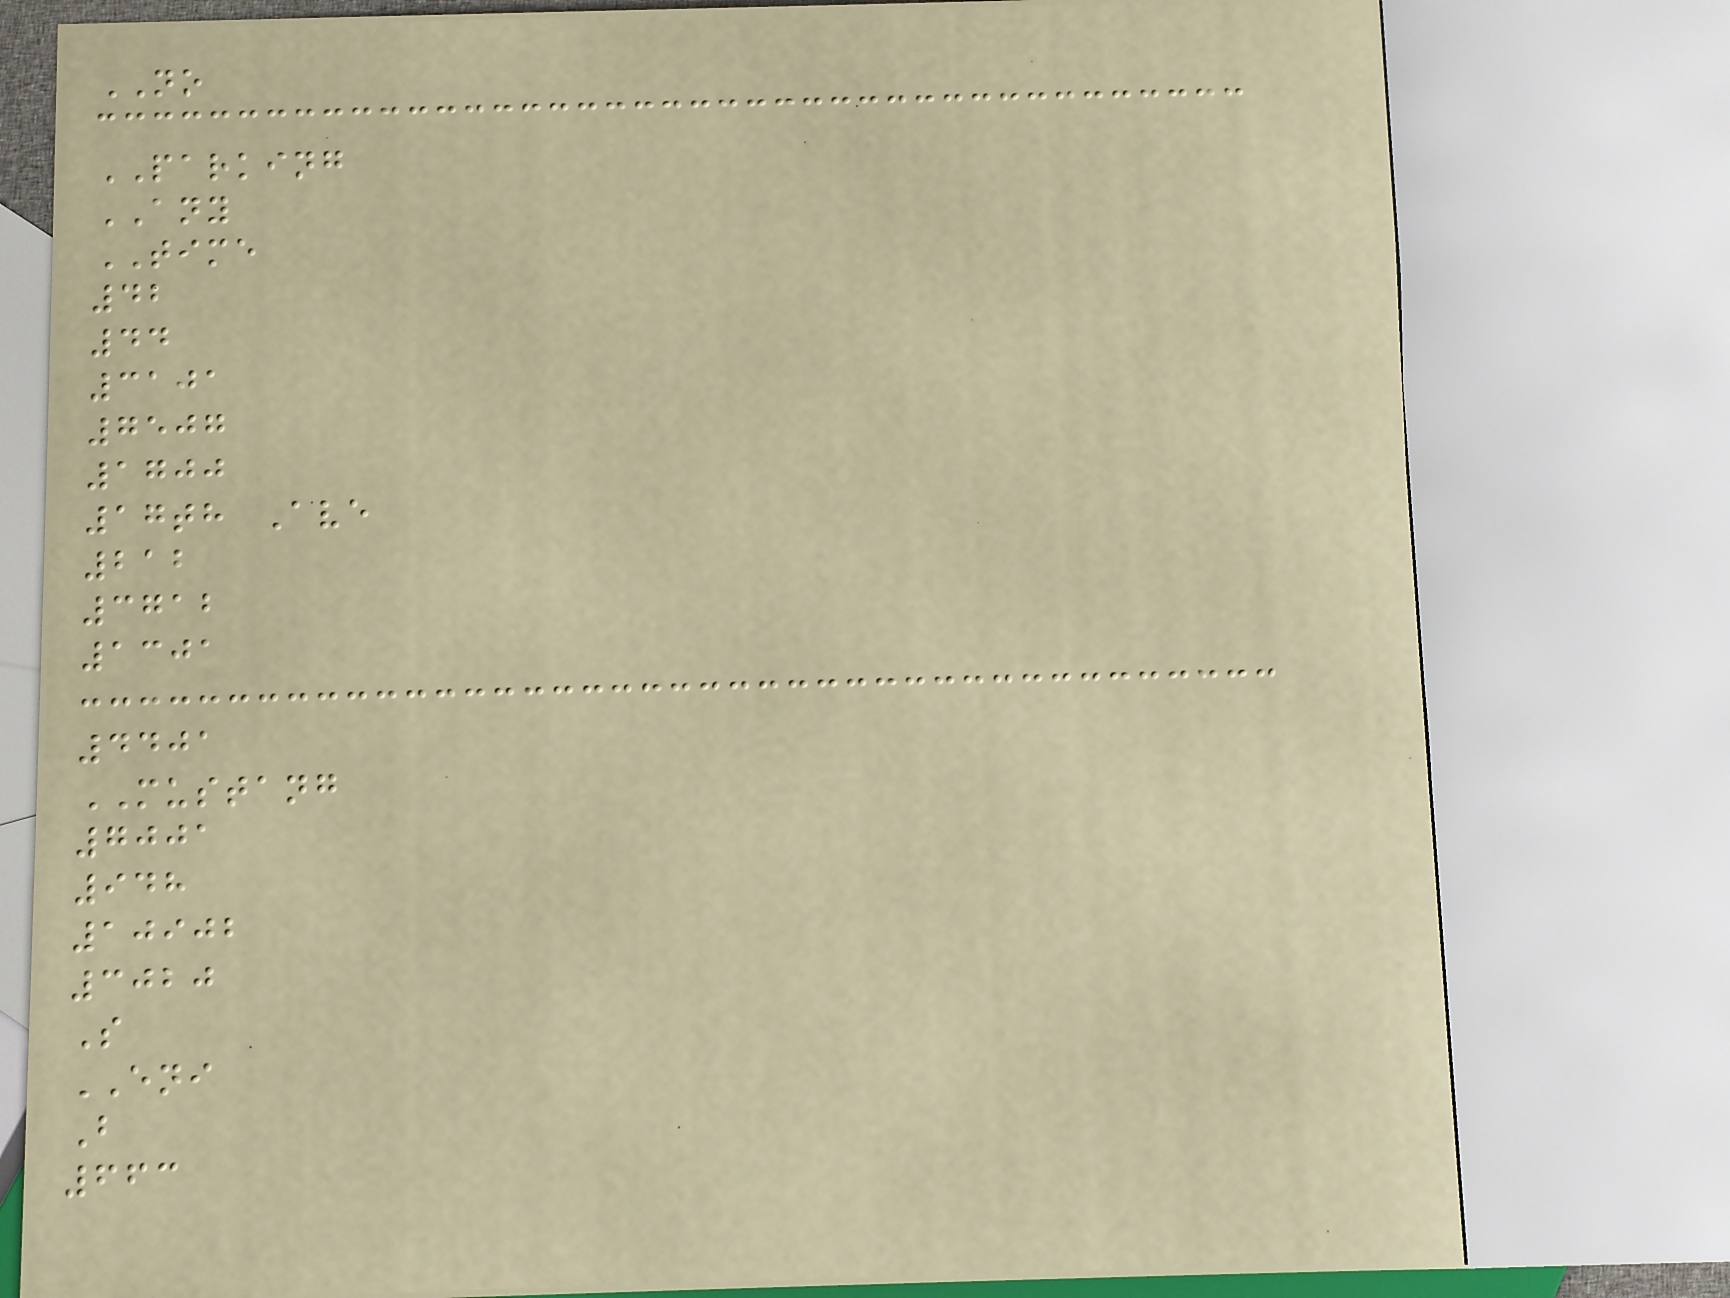NO
PARKING
ANY
TIME
42
44
3101
7507
1700
17th Ave
212
3712
1301
4401
MUSTANG
7001
948
10902
3020
S
ENI
B
663
